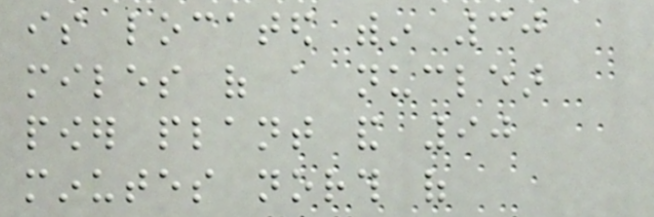is located within 30
miles of a nuclear
power plant and 90
minutes north of
